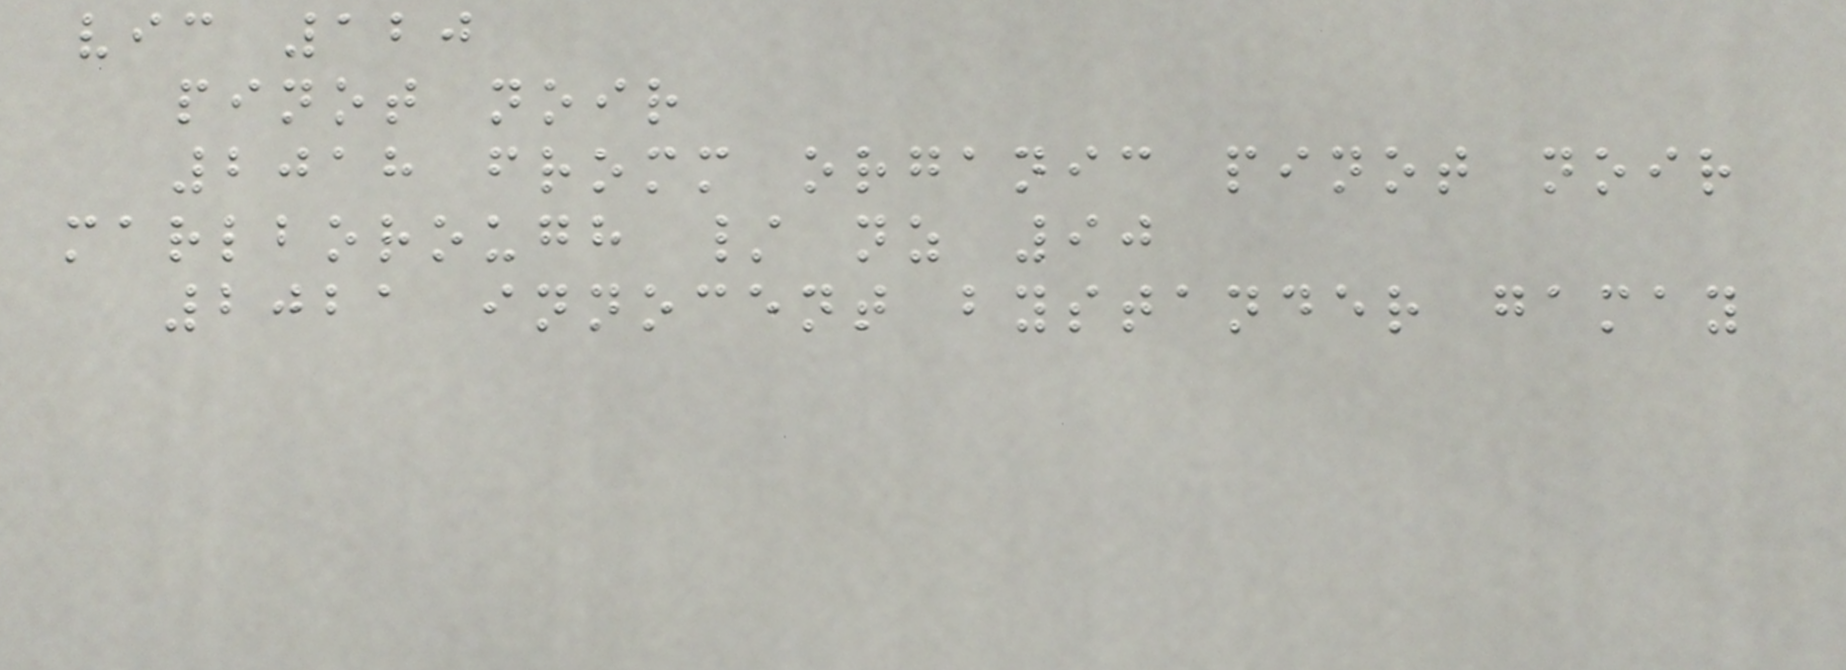vic 120
pinot noir
2018 fromm organic pinot noir
marlborough / nz 90
2021 innocent bystander gamay
